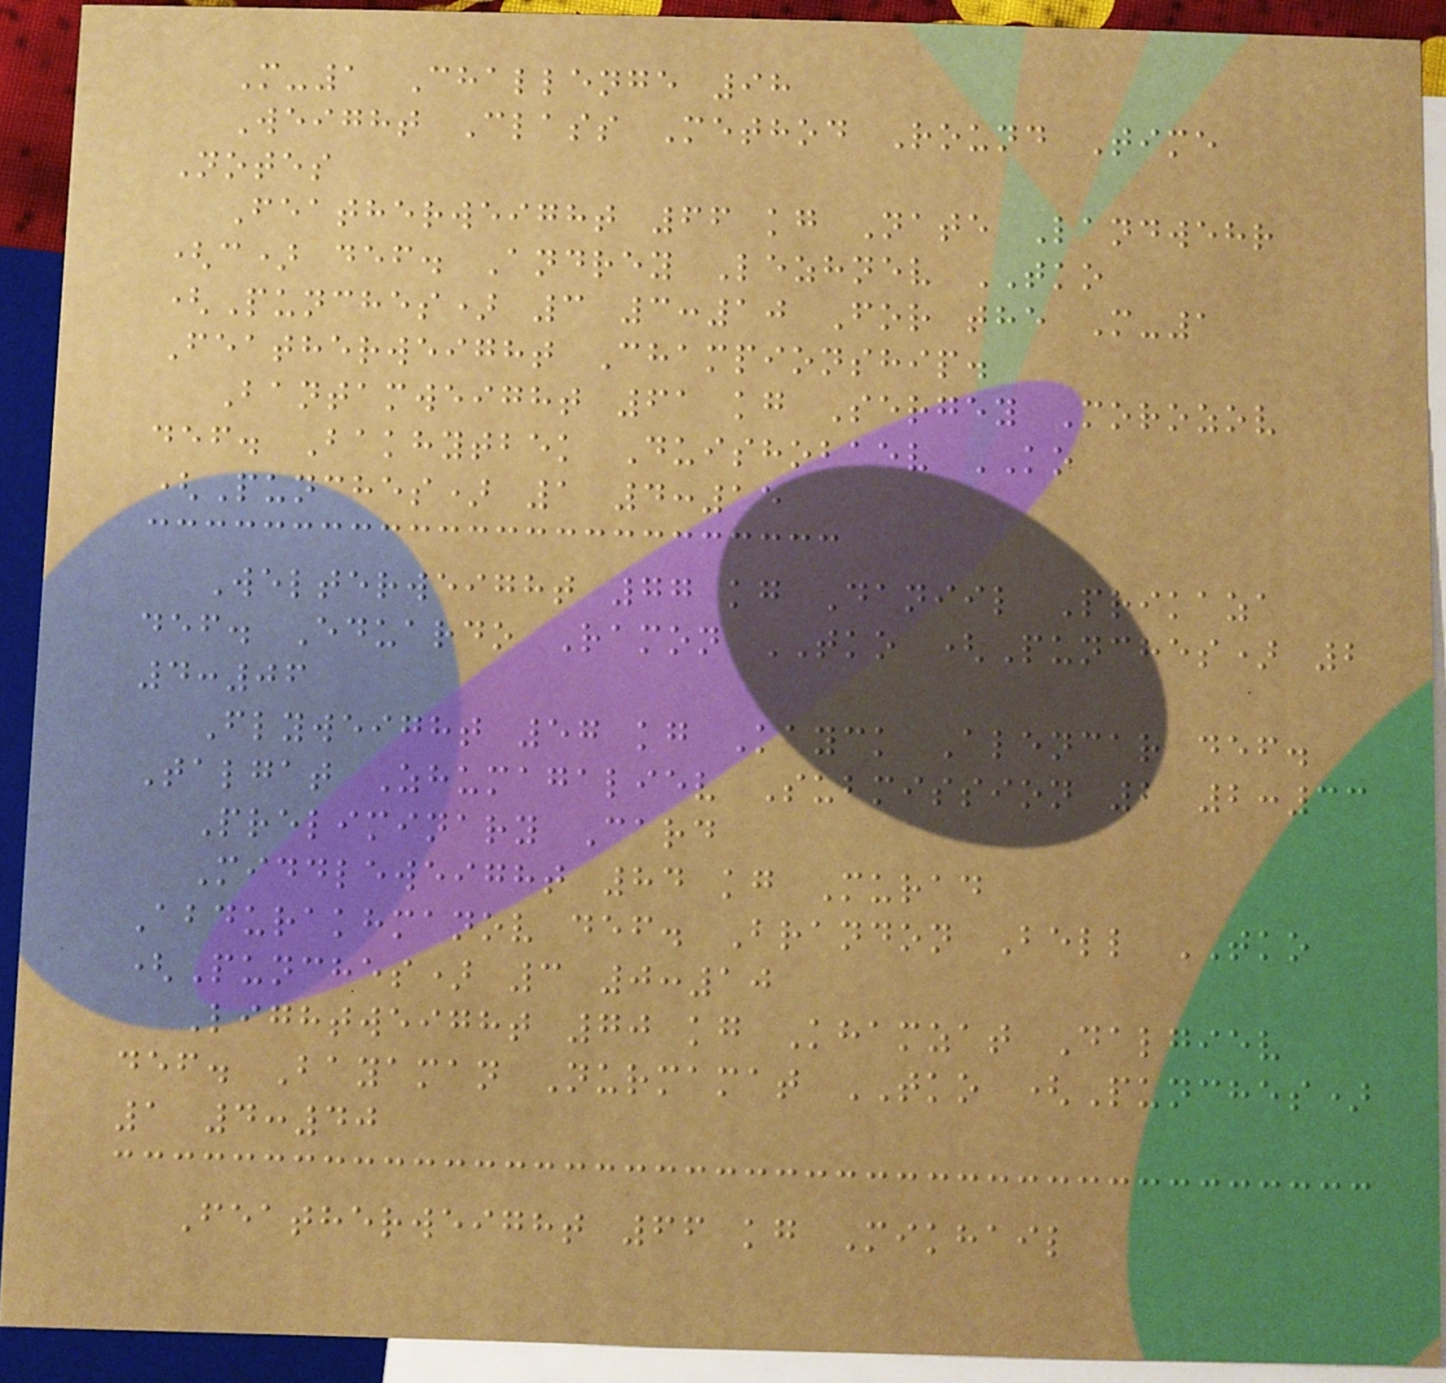M-1 Challenge 98
Weight Class Method Round Time
Notes
Featherweight 66 kg Nate Landwehr
(c) def. Andrey Lezhnev TKO
(Punches) 3 3:10 For the M-1
Featherweight Championship.
Bantamweight 61 kg Sergey Morozov
def. Bakhytbek Duishobaev KO
(Punches) 1 4:15
Welterweight 77 kg Daniil Prikaza
def. Eduardo Ramon TKO (Punches) 2
4:06
Flyweight 57 kg Kayck Alencar def.
Talgat Zhumagaliev Submission 2 2:33
Preliminary Card
Middleweight 84 kg Murad
Abdurakhmanov def. Brandon Bell TKO
(Punches) 3 0:10
Lightweight 70 kg Khamzat Dalgiev
def. Bayaman Nurmamat TKO (Punches)
1 4:40
Featherweight 66 kg Mikhail
